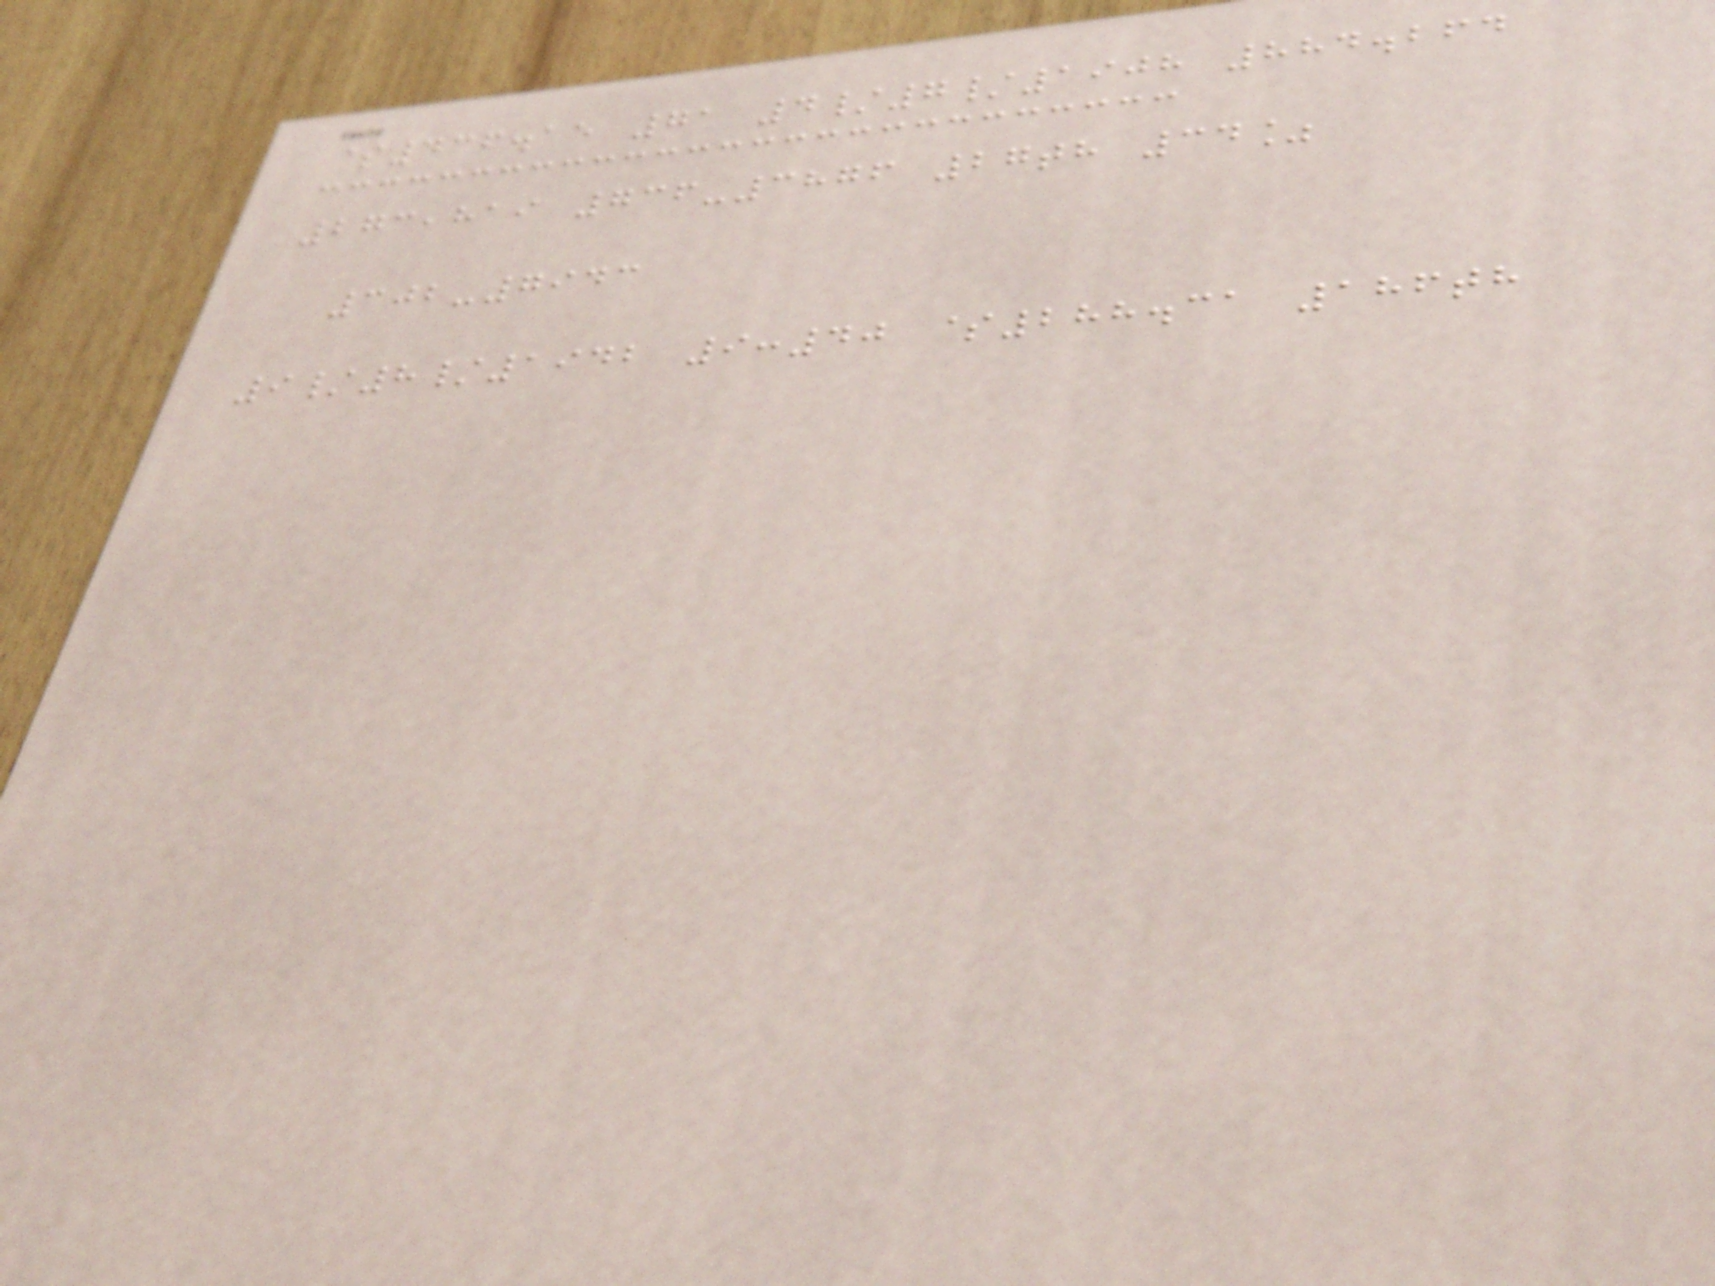$436.15 71 4/7/1908 884.264
273,819 736-3876 27th 34%
302-7943
9/8/1942 9:40 $288.31 186th
